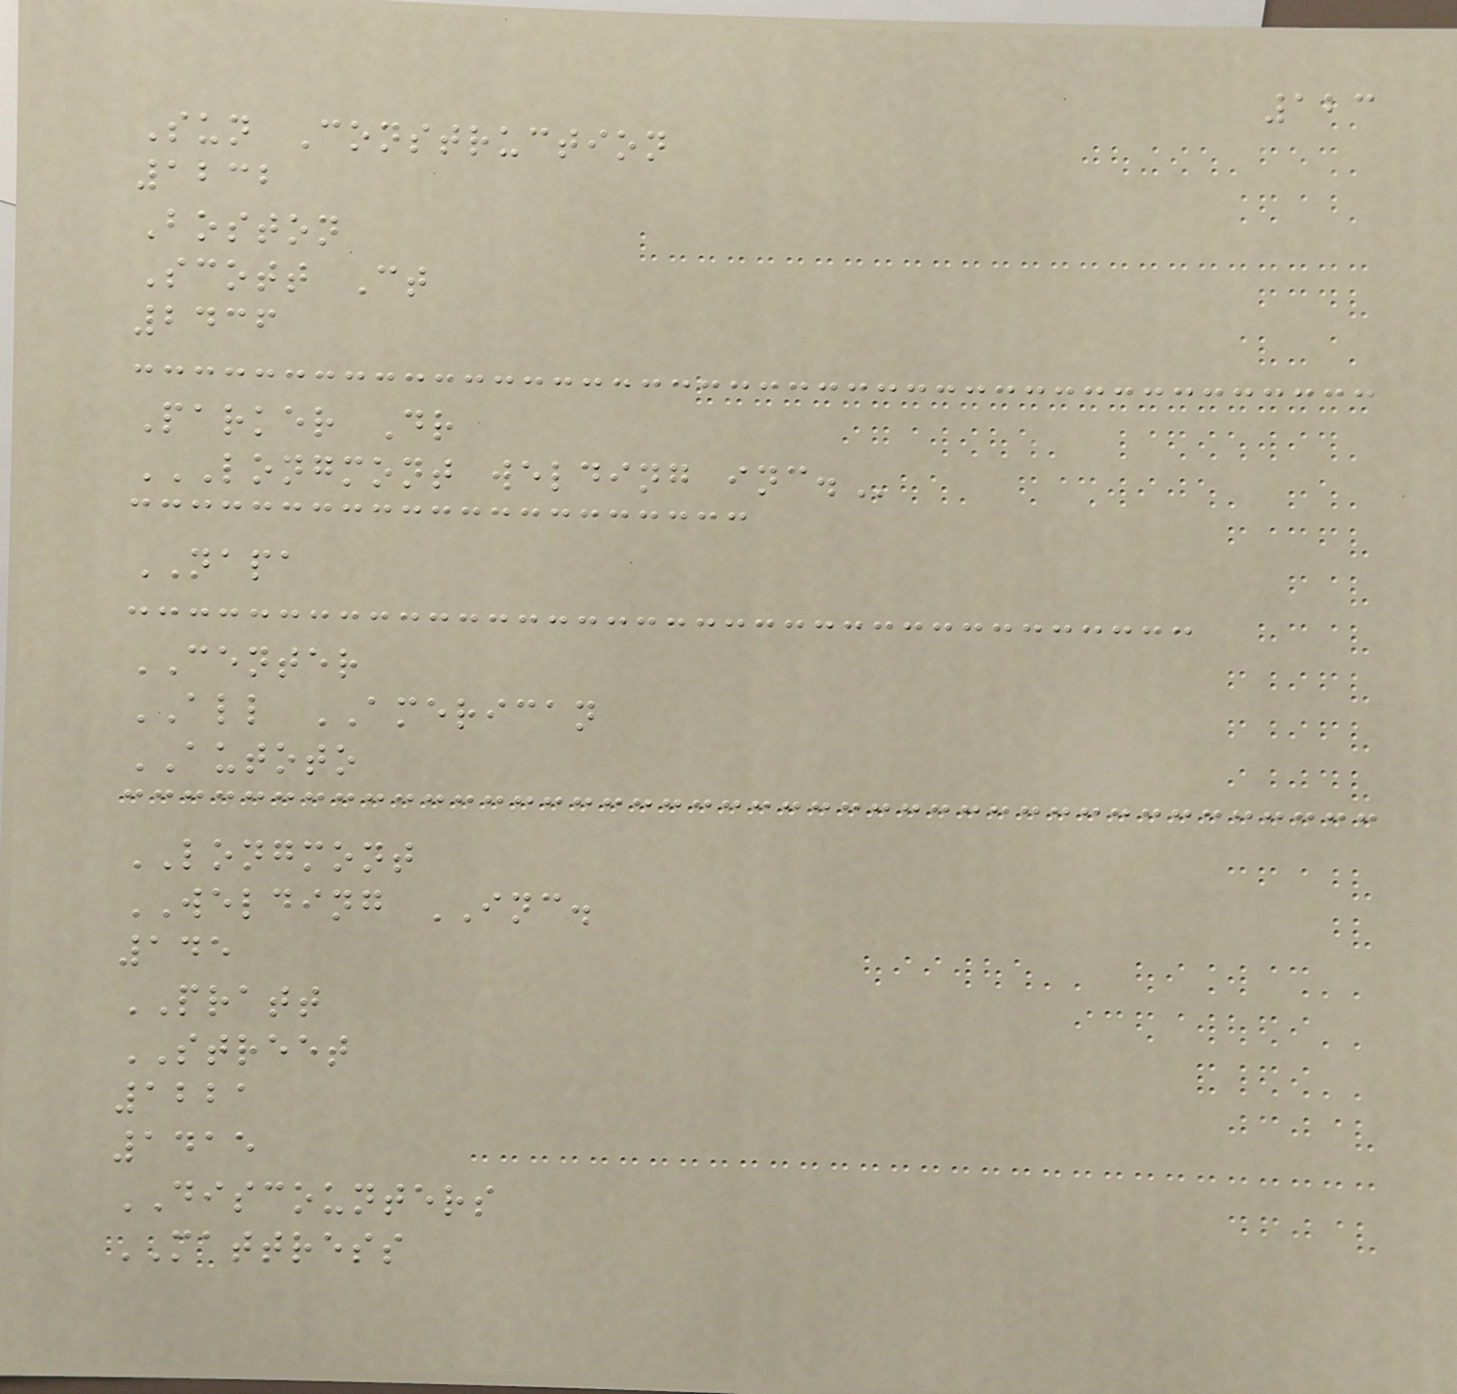123
Sun Construction
1232
Boston
Scott Ct
2436
Parker Dr
LONGMONT WELDING INC.
NAPA
CENTER
ALL AMERICAN
AUTOTO
LONGMONT
WELDING INC.
145
PRATT
STREET
1221
1415
DISCOUNTERS
MATTRESS
